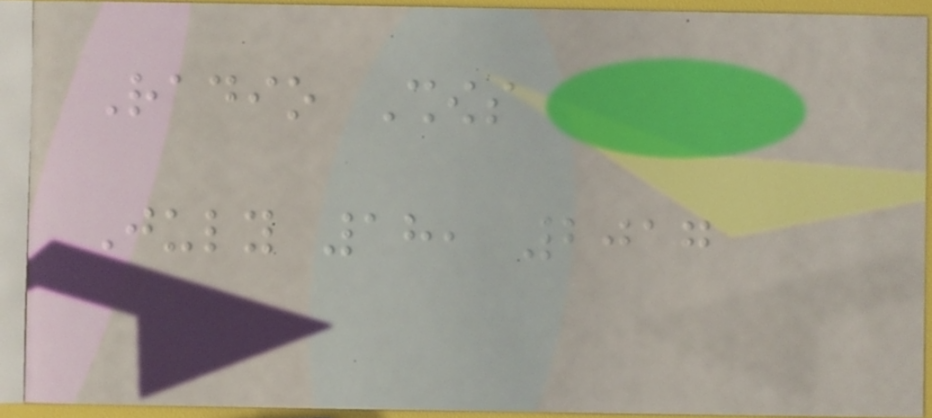Radio Shows
July 18, 2017
